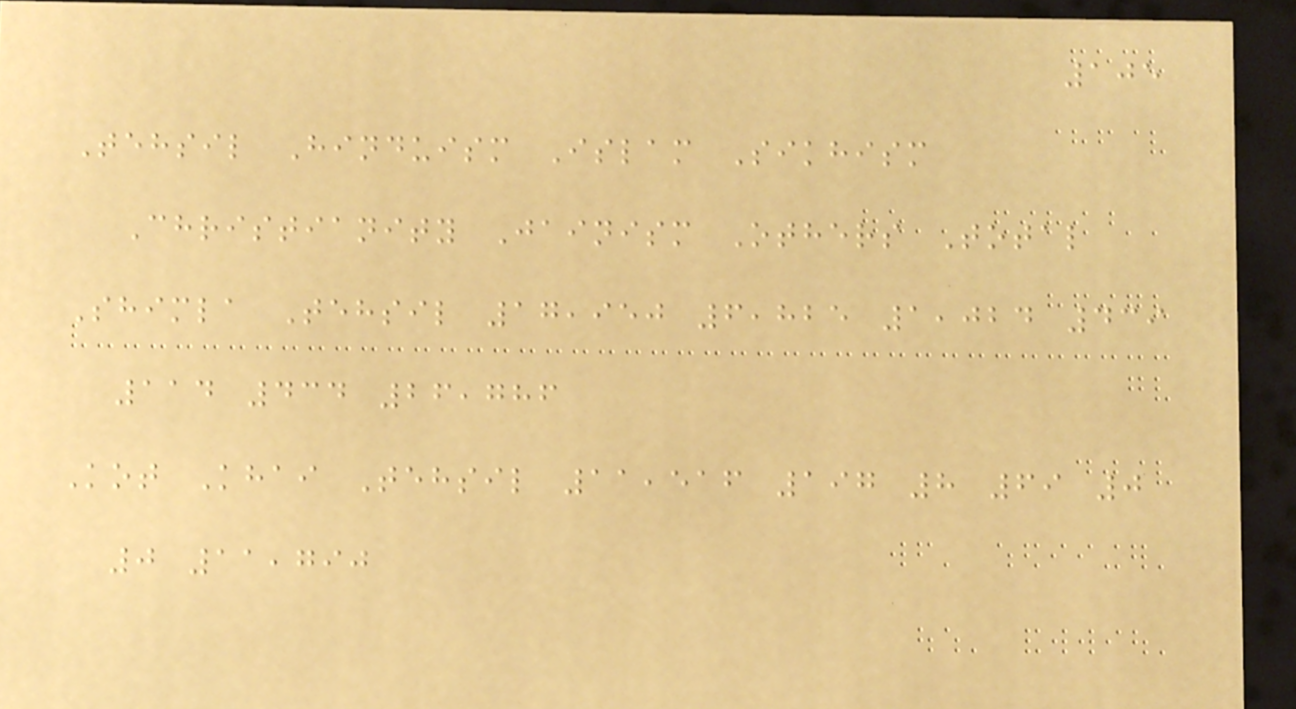105
Tehsil Hinduism Islam Sikhism
Christianity Jainism Others Total
Shimla Tehsil 17,950 6,825 1,024 439
114 434 26,786
Kot Khai Tehsil 11,516 197 8 69 0
0 11,790
